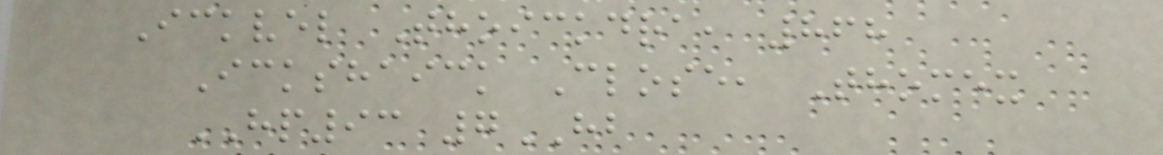Ickvel Thoickdra, 868
Ickshaick Close, Thomex
HP93 7HB
